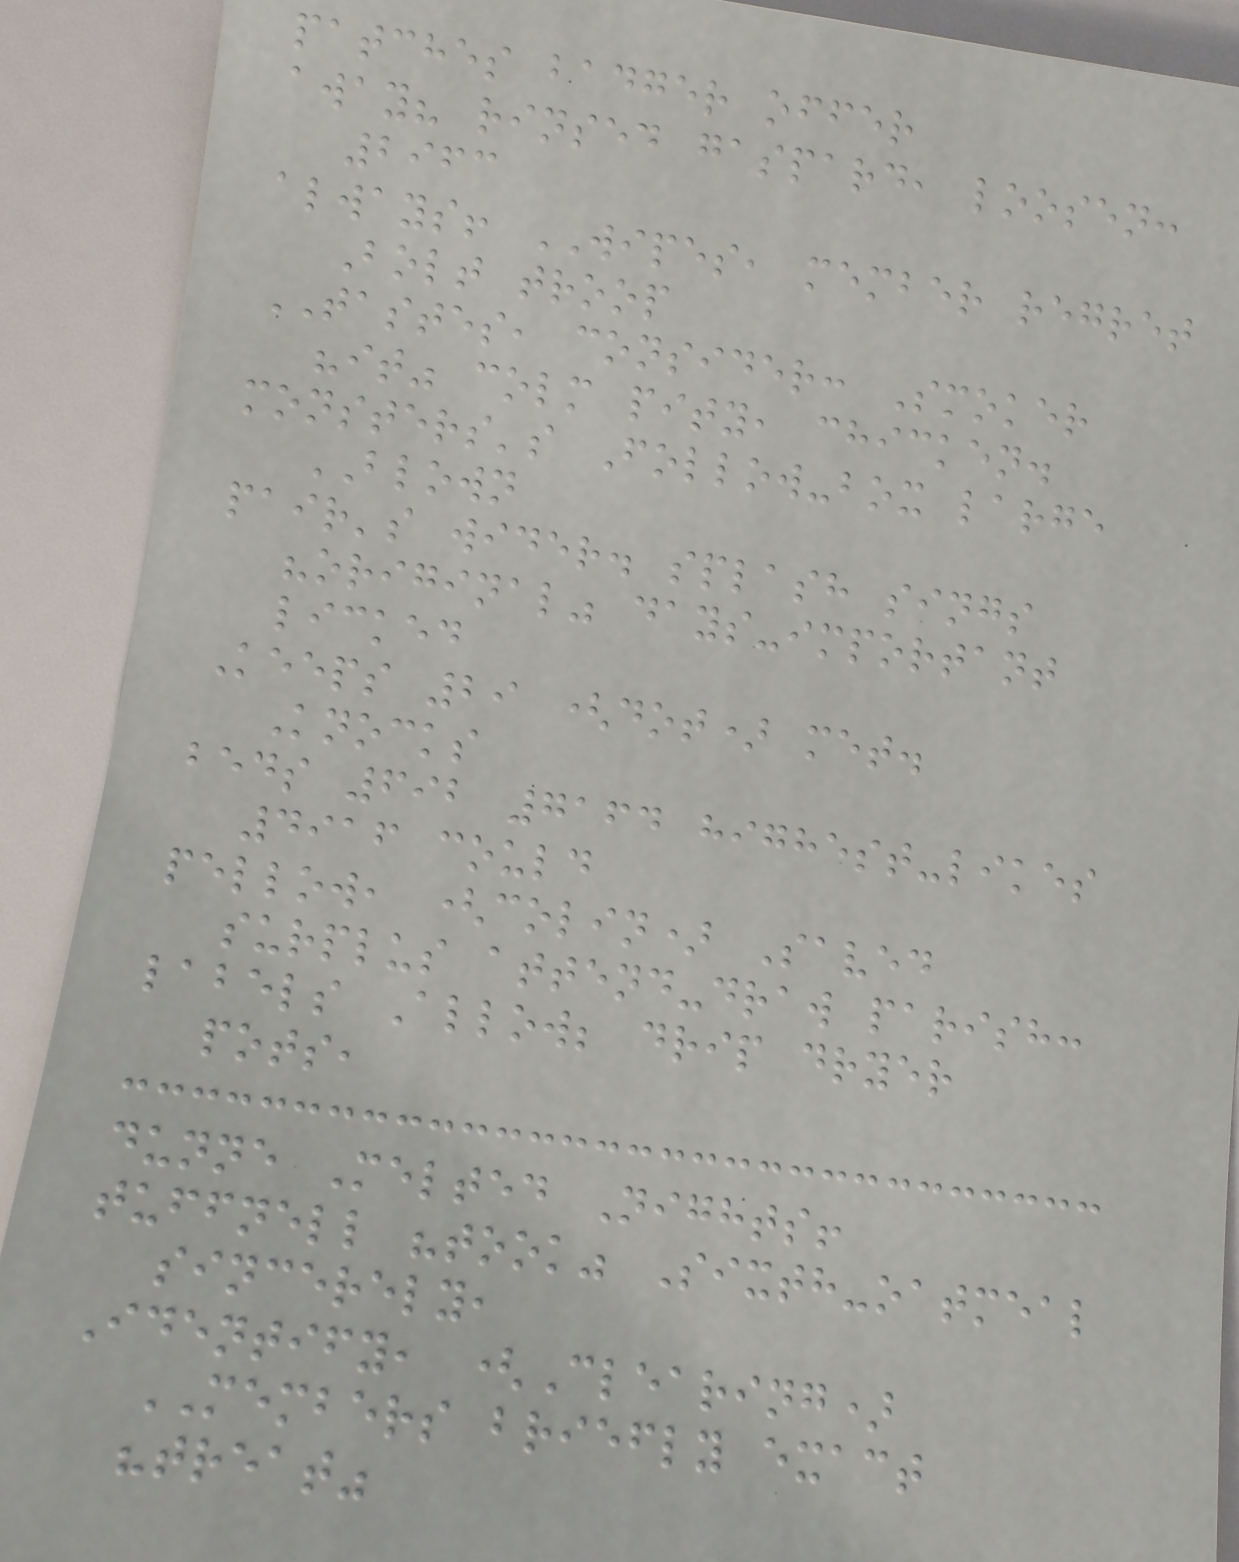patches badger offer
away? rinsed gaspard, loosen:
2963
always! WIPES, member regret
Bolt troop
TASTES, consider: Smoker
"it" colm pity, chicken.
monsters's Follow-box large
BLOWN
pair's wider. splash sings
"original" days-important
licked
Keeps 29 (dot) met.
Knocks
beds 692 7164 highest-likes
4916 could
pellow, (colin) Saved
surplus attend-draw parish:
labels Allow; drip dryer
pots,
dunne Melted Nights!
tuffnell "took" Sixth-oatmeal
sincerely,
Identify, (Clearing)
MEMBERS briefly exact
"treat"
